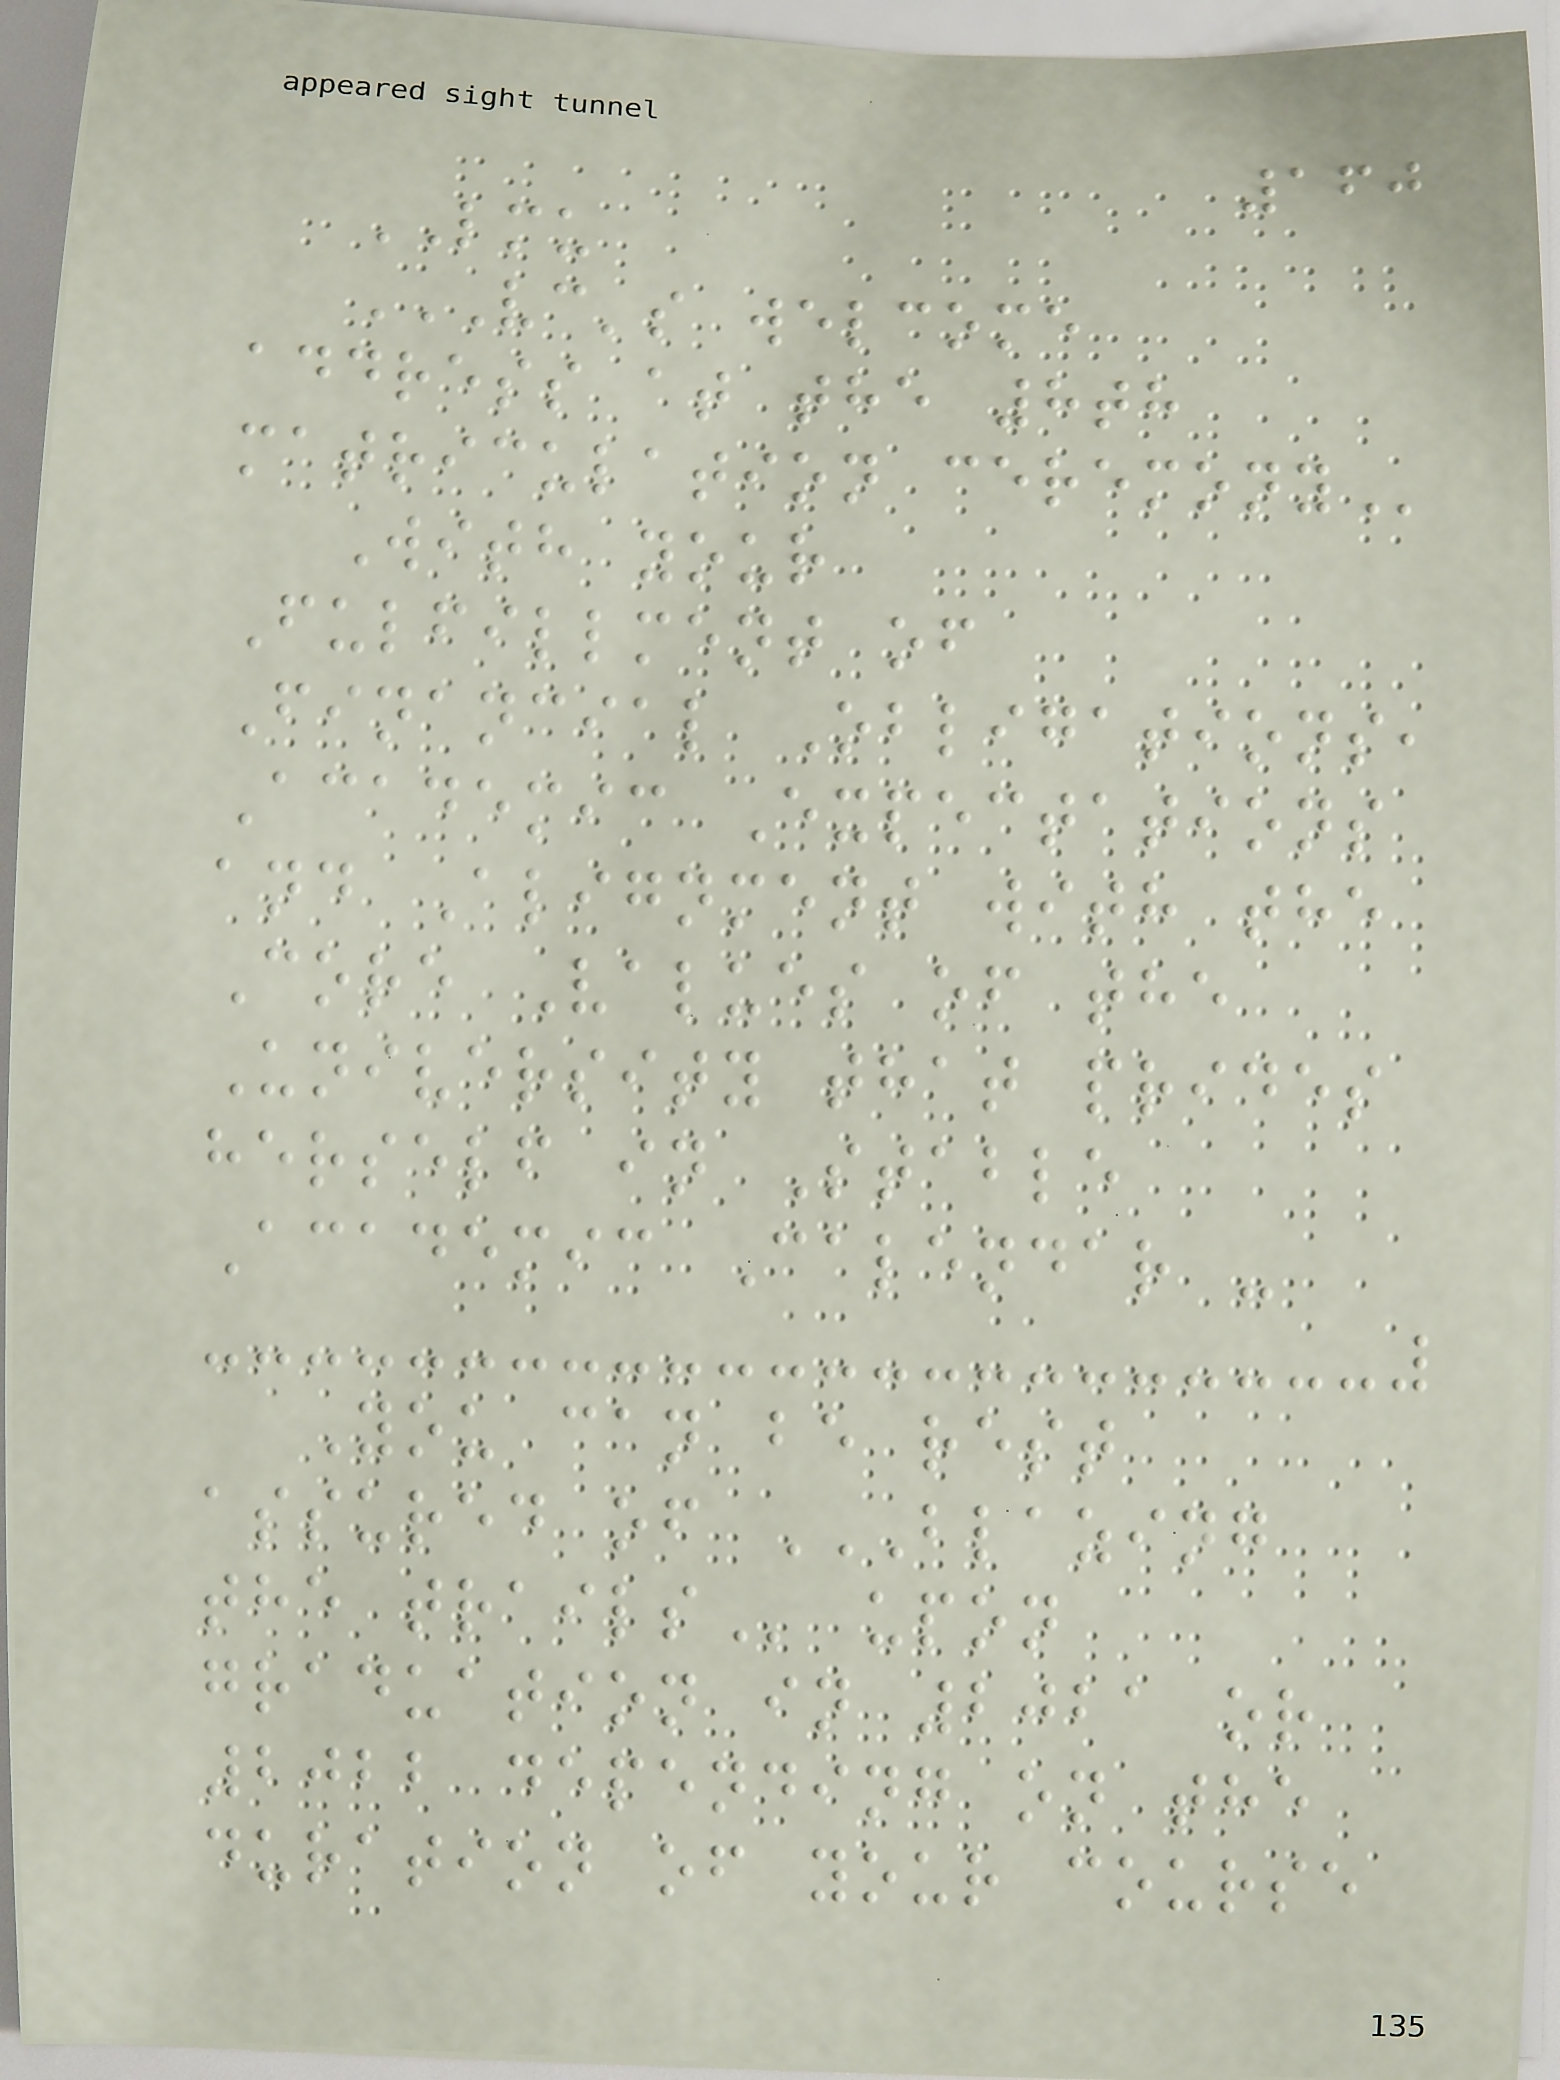160
LMU
VC'S WELCOME
ADDRESS AT THE 8TH
MATRICULATION CEREMONY
With your
Fulfillment of
Financial Obligations,
Academic Expectations
and Alignment with the
Core Values of the
University that prides
herself in Stable
Academic Calendar -
You can be rest
assured of BLAZING
THE TRAILS upon
graduation in 2021 or
2022 depending on the
duration of your course
